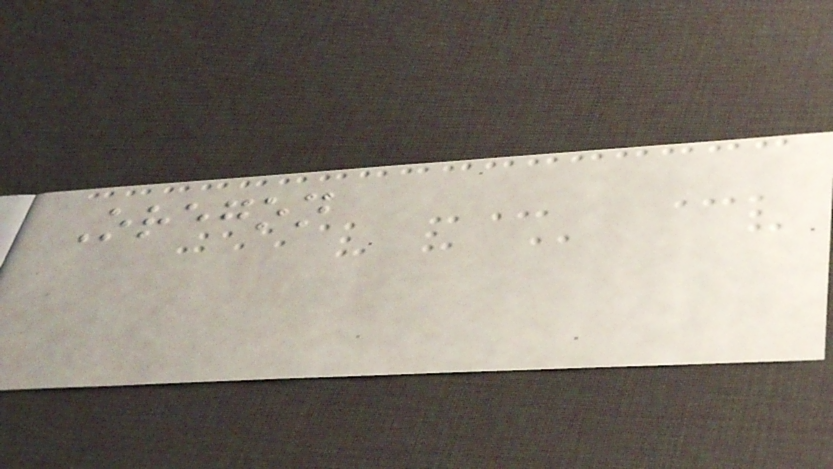Oregon
